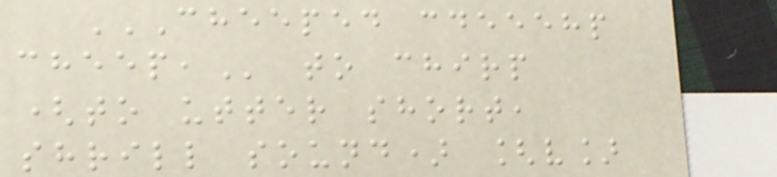CHEEPED CDEEEHP
CHEEP, to chirp
(to utter short,
shrill sound) [v]
